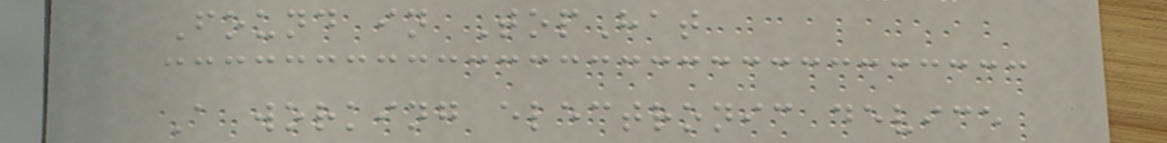Found in TopHat
A working electronic device
